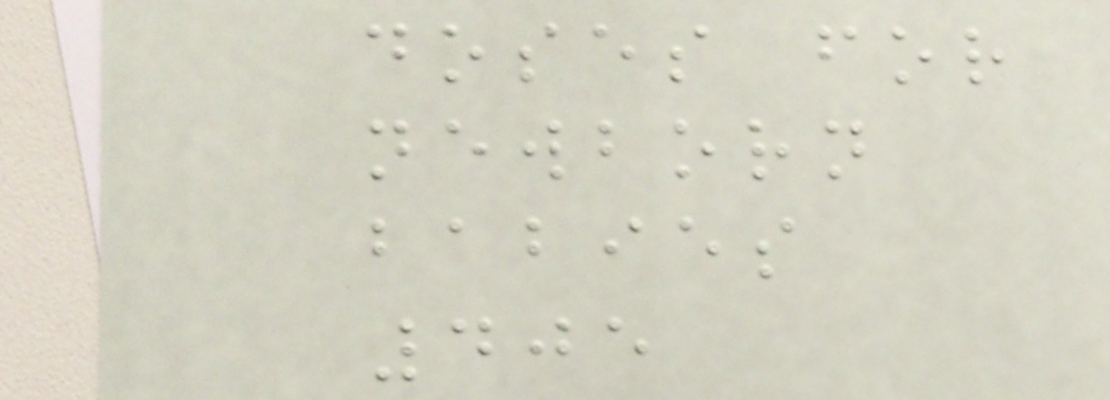doses for
newborn
babies
405
